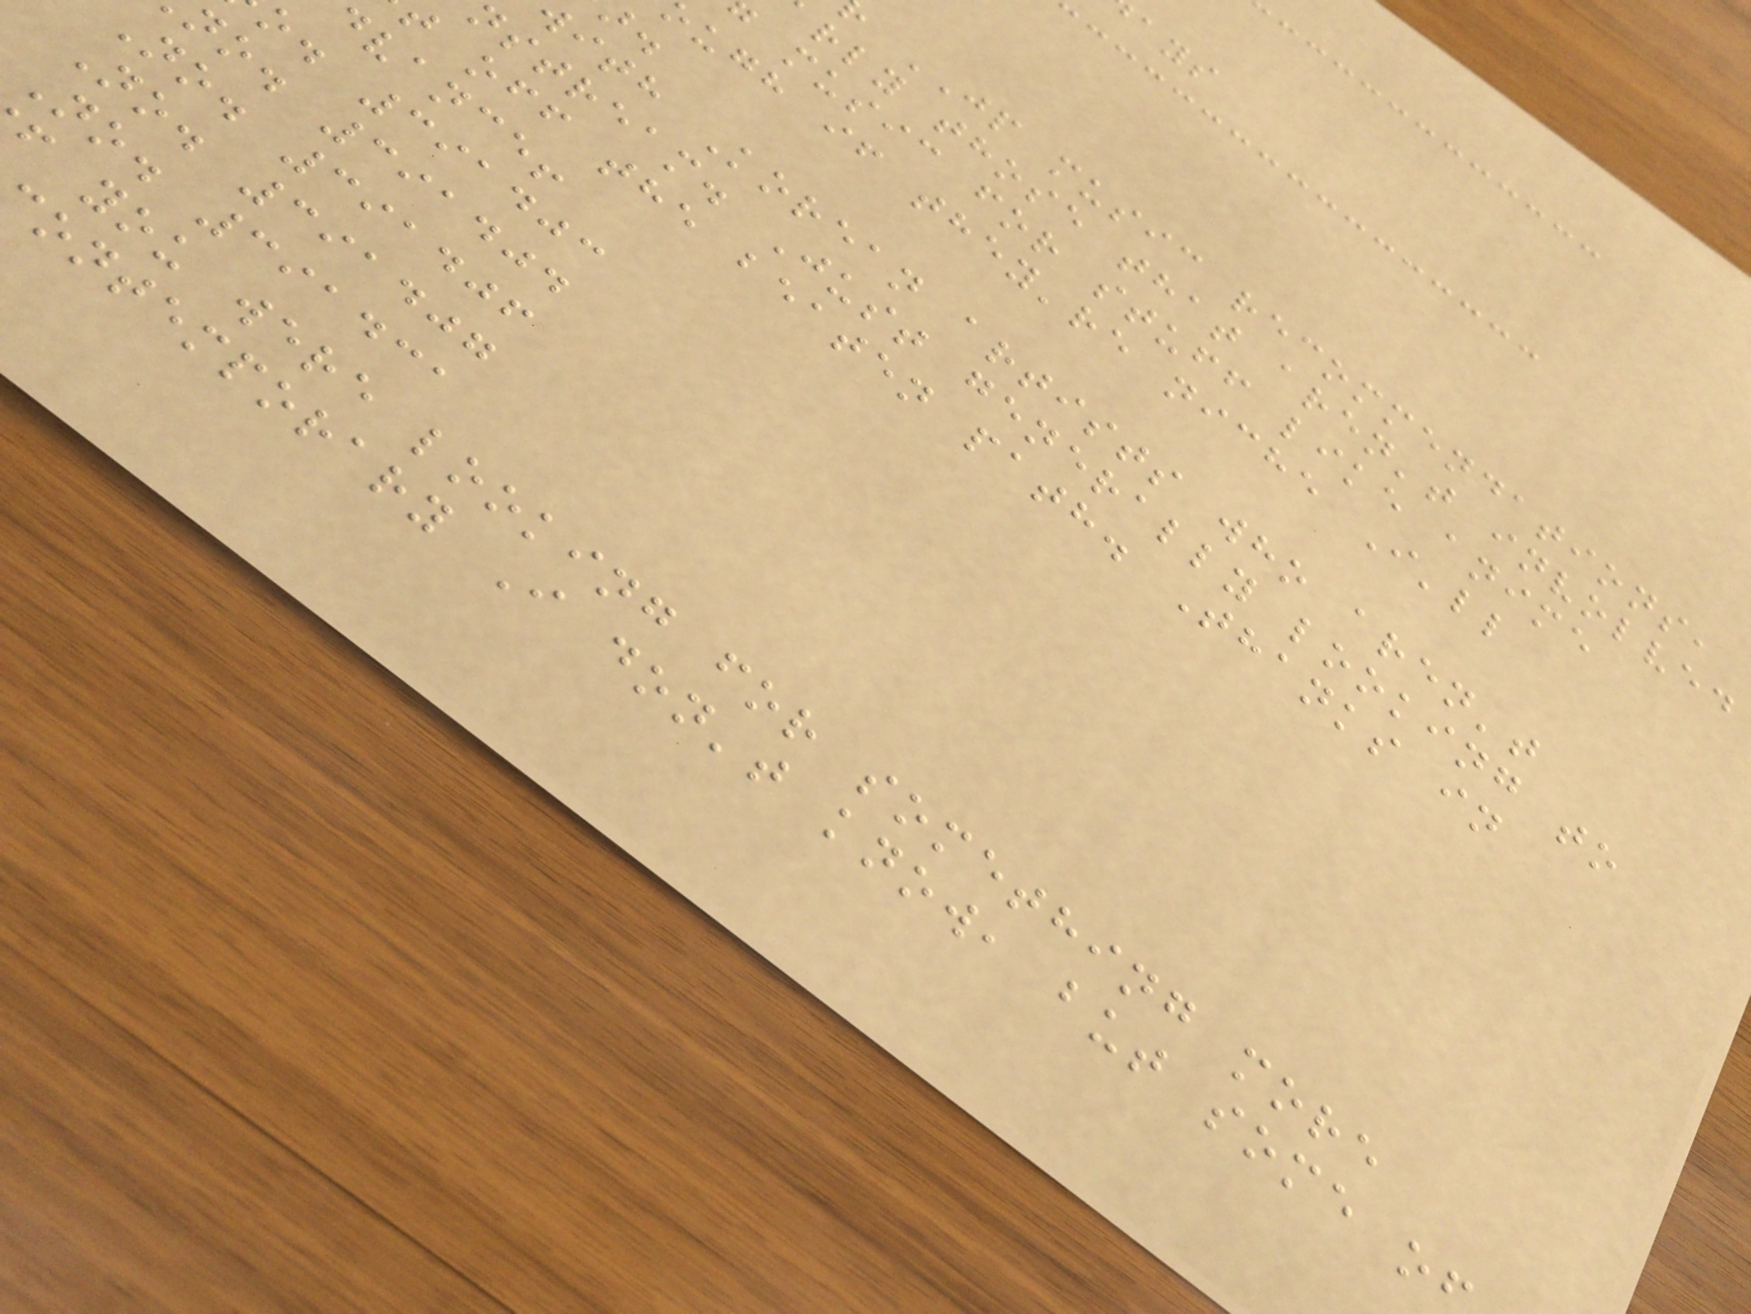JP music recommendations,
rly those that aren't involved
music for stuff like anime
ugh if they're niche I'll
with Korean artists who aren't
nstream. Just generally looking to
t off the beaten path. Thanks in
dvance!
o. 391403
no. 391404
No. 391406
No. 391407
No. 391431
f you were looking for something more
ontemporary I don't know, but some o
